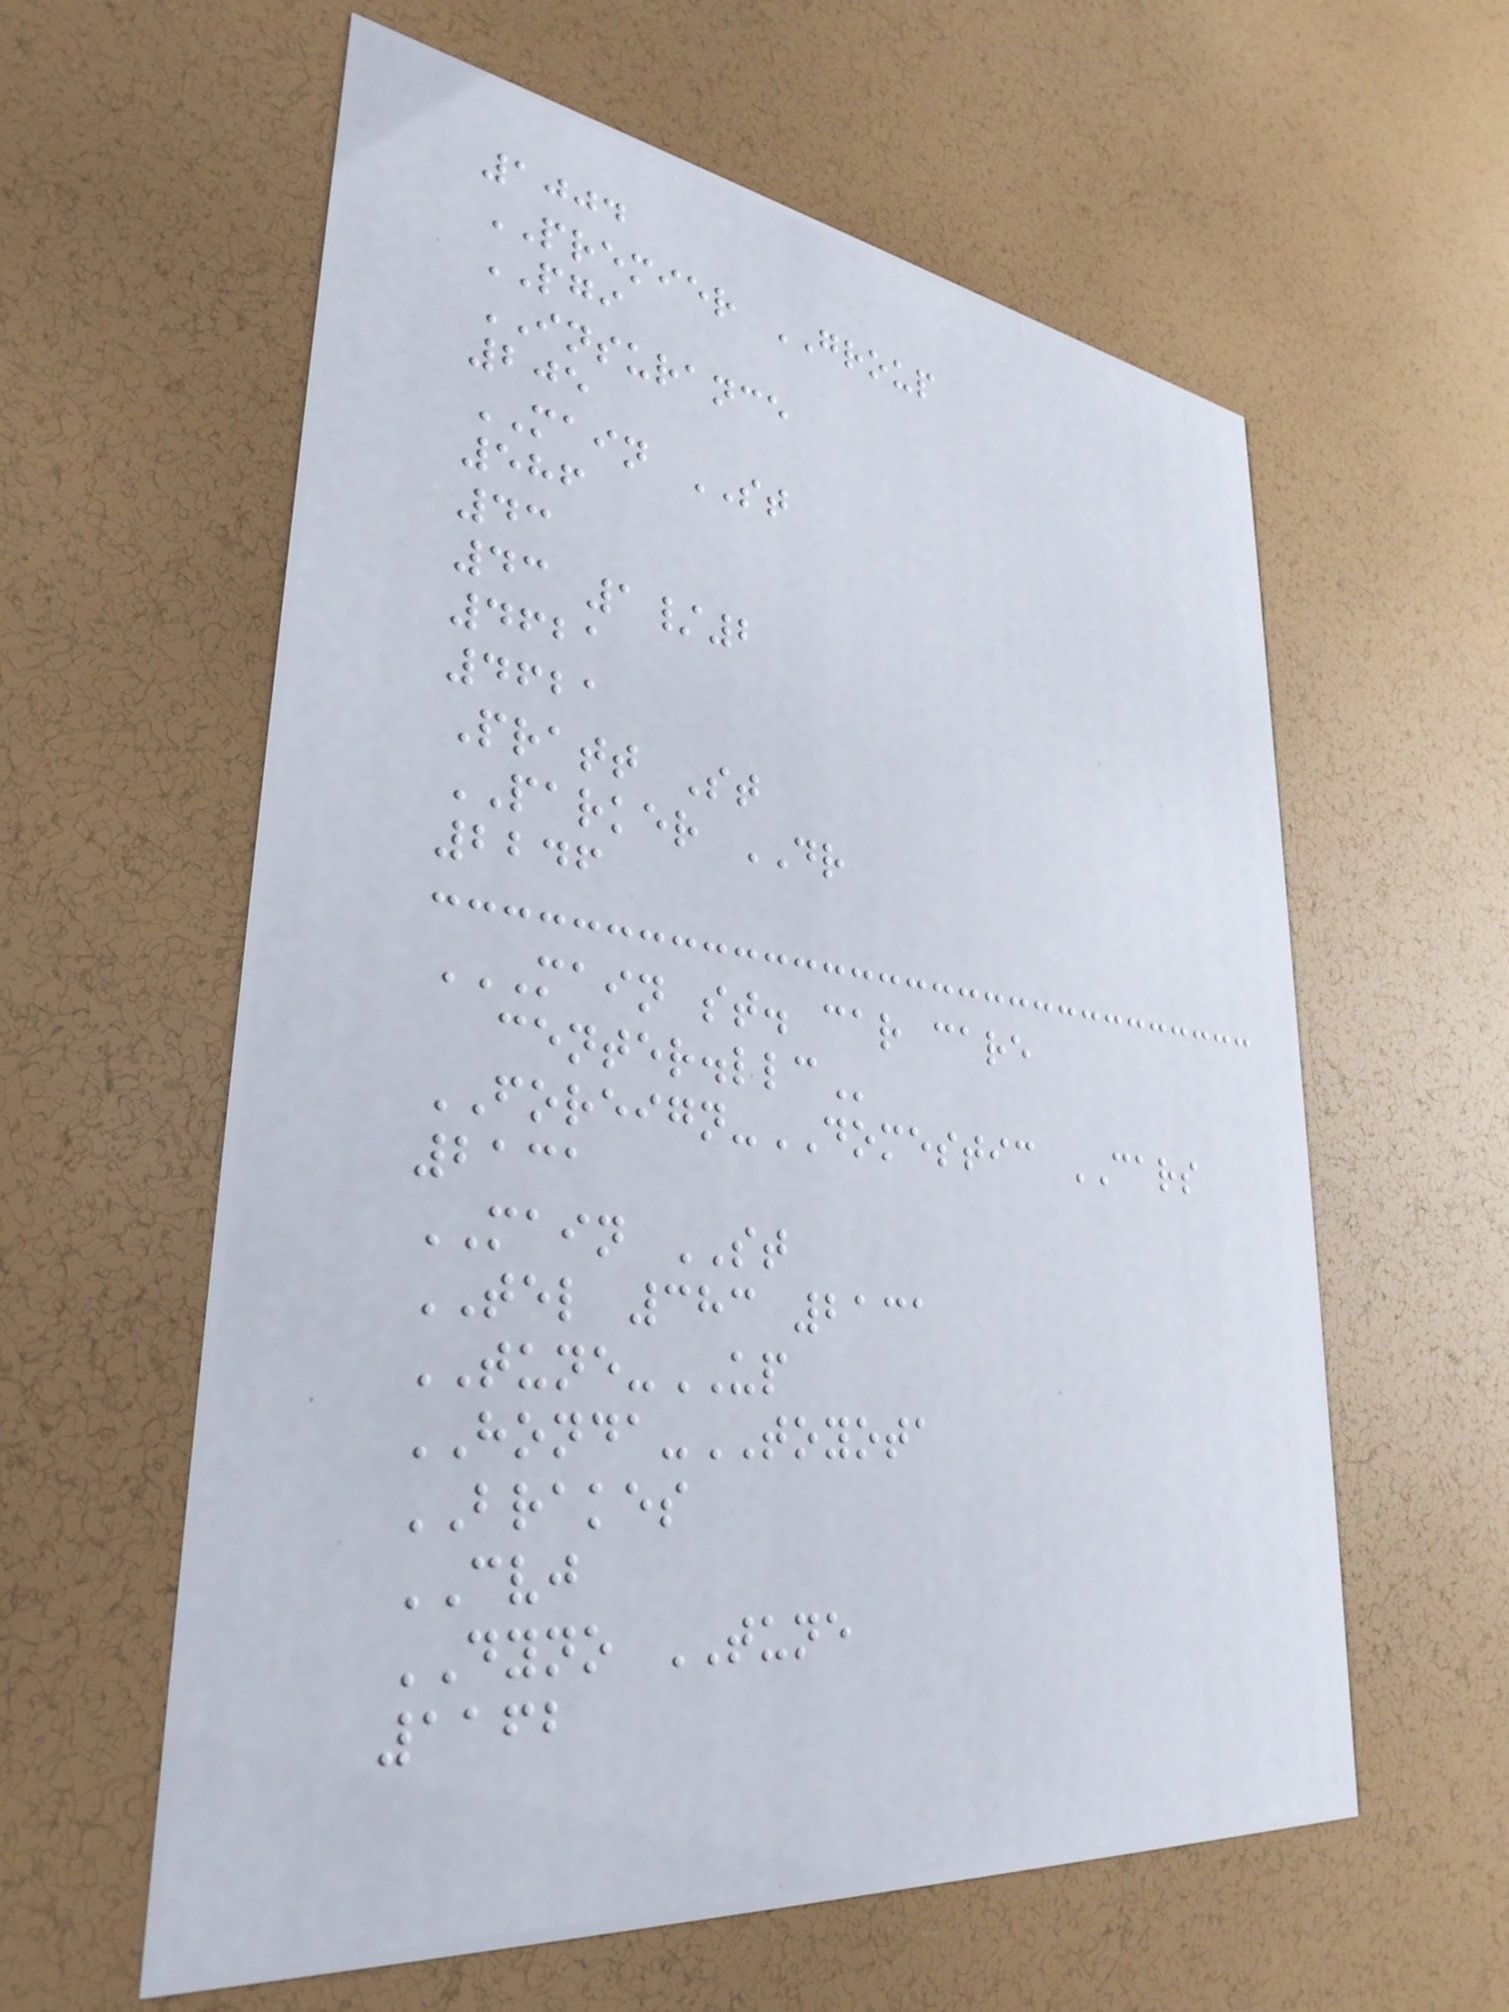1004
PREMIER GROUP
PGI
INSURANCE
205
MAIN ST
586
43
43 1/2
4621
4621
Pratt St
PARKER DR
2246
MAIN ST. CAR CARE
CENTER.LLC
FOREIGN-DOMESTIC CARS
2131
MAIN ST
TEL 383 2131
TUNE-UP
HONDA-TOYOTA
BRAKES
CVJ
DYNO TUNE
1162
